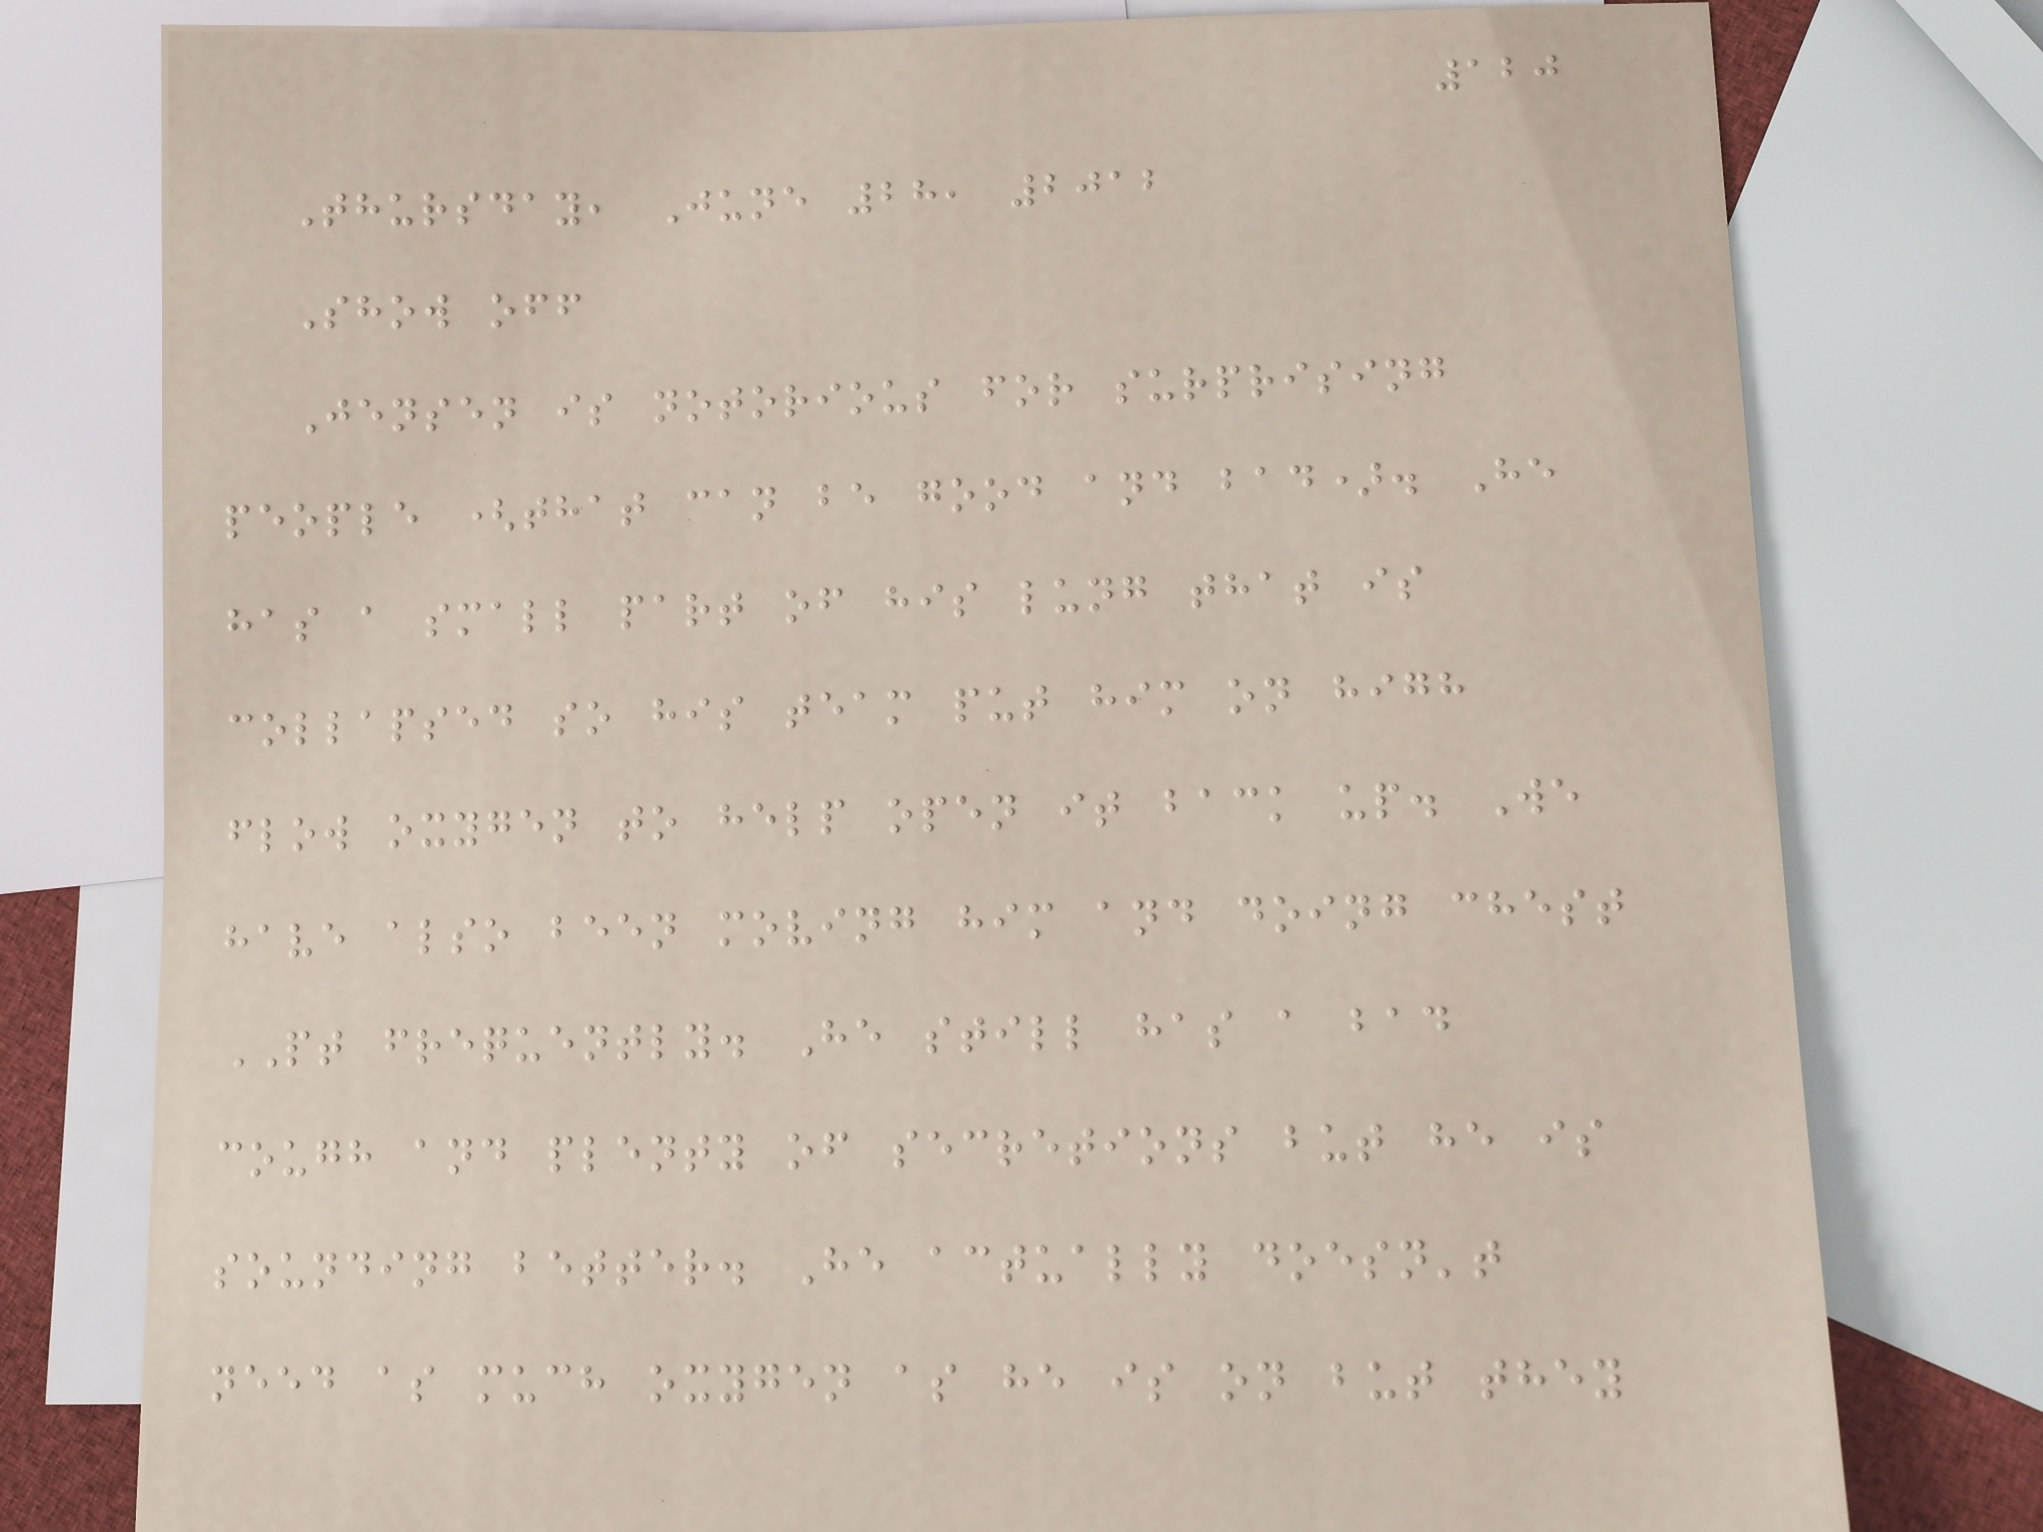120
Thursday, June 28, 2012
Show off
Jensen is notorious for surprising
people (that can be good and bad). He
has a small part of his lung that is
collapsed so his team put him on high
flow oxygen to help open it back up. We
have also been moving him and doing chest
PT frequently. He still has a bad
cough and plenty of secretions but he is
sounding better. He actually doesn't
need as much oxygen as he is on but they
